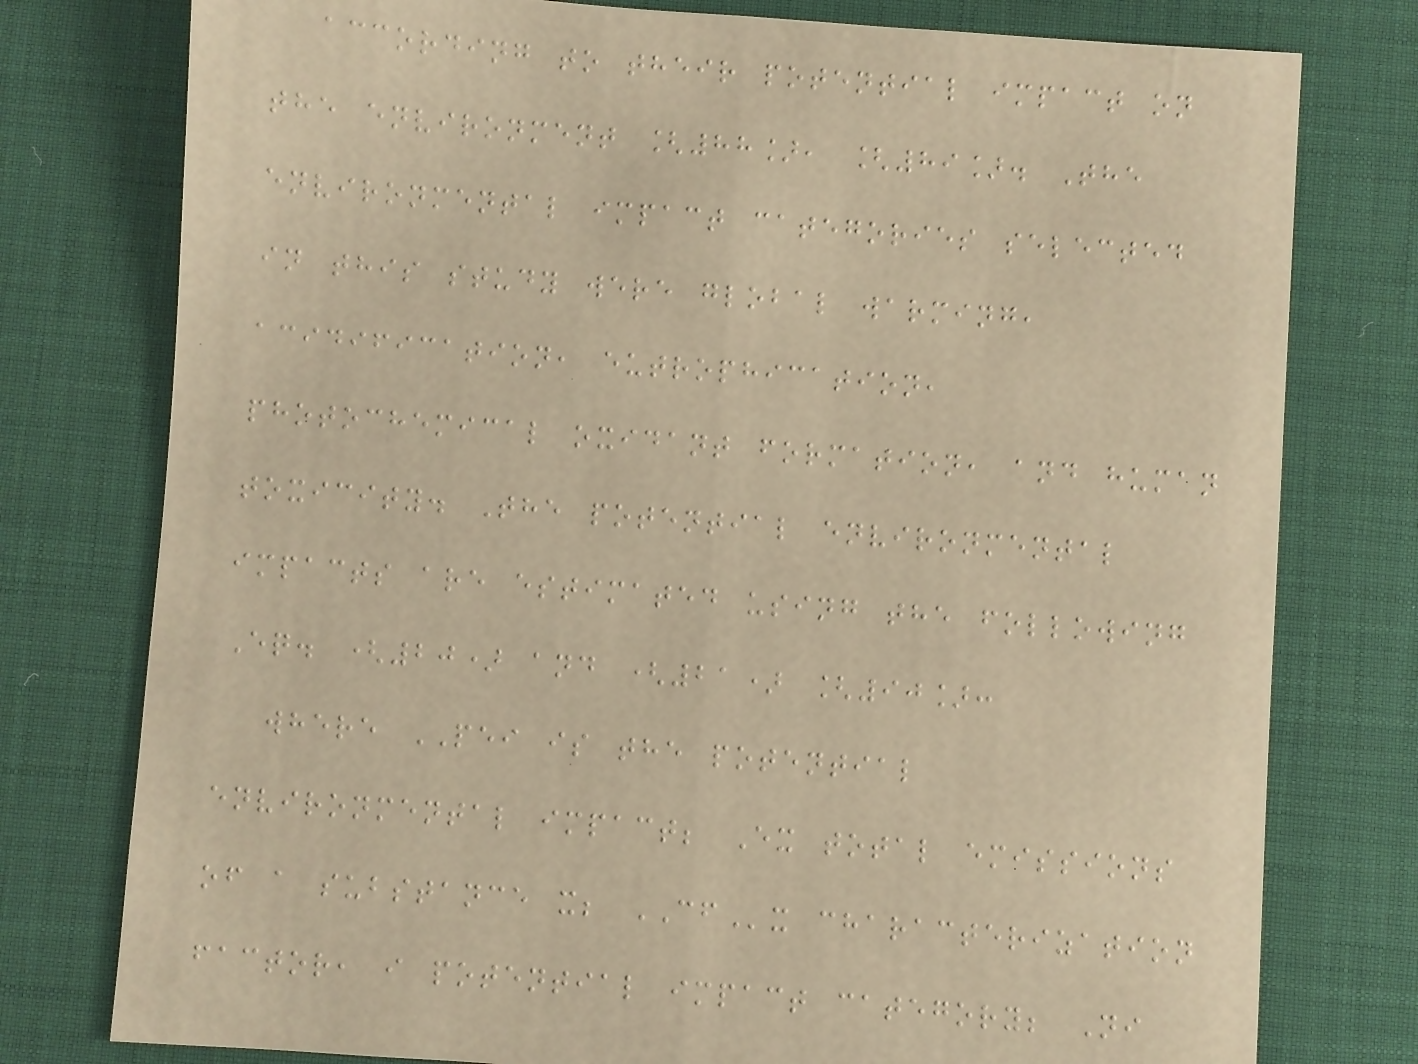according to their potential impact on
the environment [88], [89]. The
environmental impact categories selected
in this study were global warming,
acidification, eutrophication,
photochemical oxidant formation, and human
toxicity. The potential environmental
impacts are estimated using the following
Eq. (20) and (21) [90]:
where PEI is the potential
environmental impact; Ex total emissions
of a substance x; CFx characterization
factor, i potential impact category; Ni
